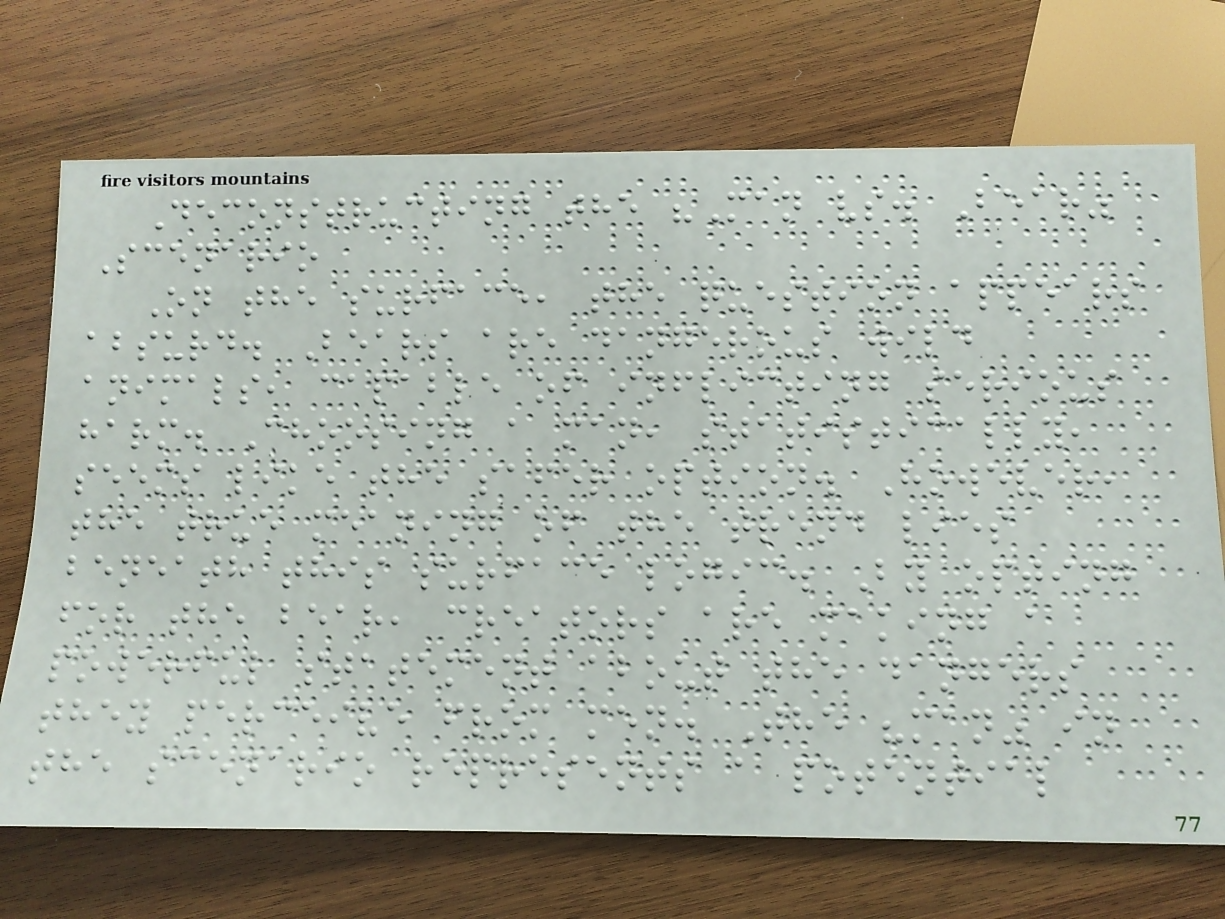Deconstructing the "Man vs. Bear"
Scenario
On the surface, the question appears
absurd. Bears are dangerous wild
animals, capable of inflicting serious
harm. Choosing a man, statistically,
seems like the safer option. However,
the true meaning of the trend lies
beneath this surface logic. By opting
for the bear, creators are making a
powerful statement about the dangers
they perceive from men. The "man" in
the scenario represents a potential
